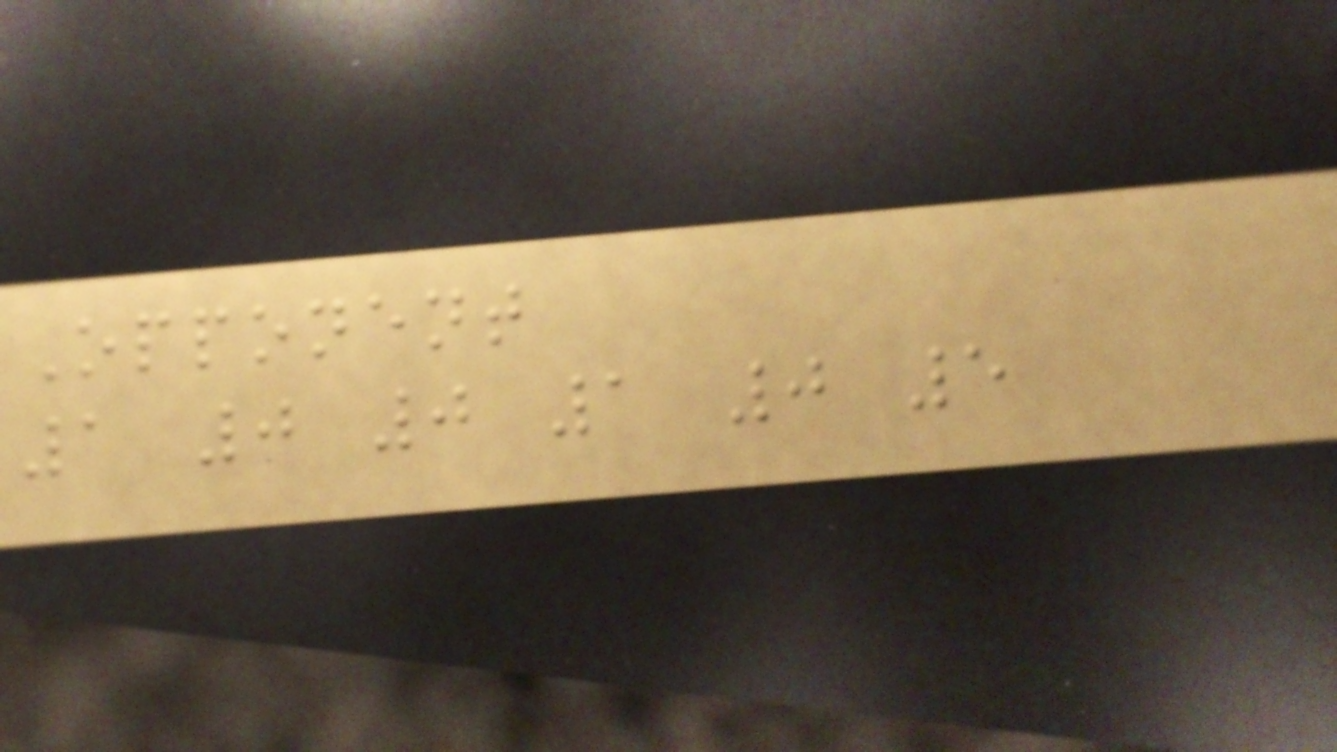Opponent
1 0 0 1 0 5
